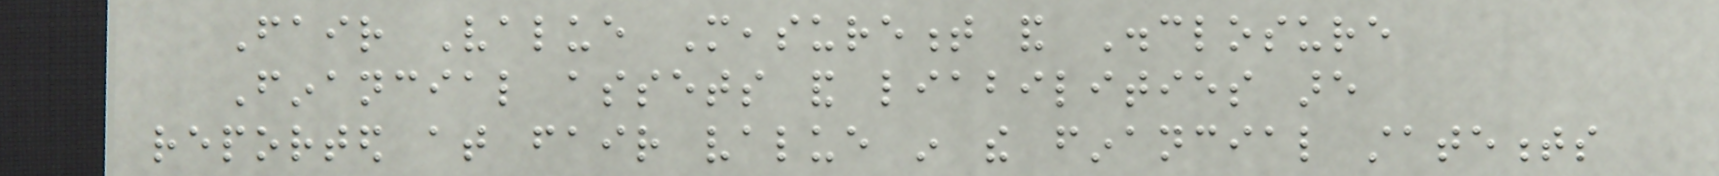Fair Value Measurement and Disclosure
Financial assets and liabilities are
reported at fair value in the financial statements
